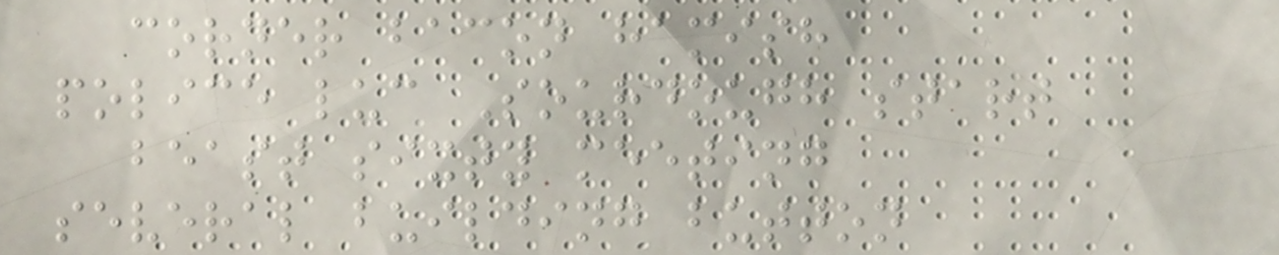corner bacon hamish
police luc Sourdough start
beast sixty meeting
several building button
